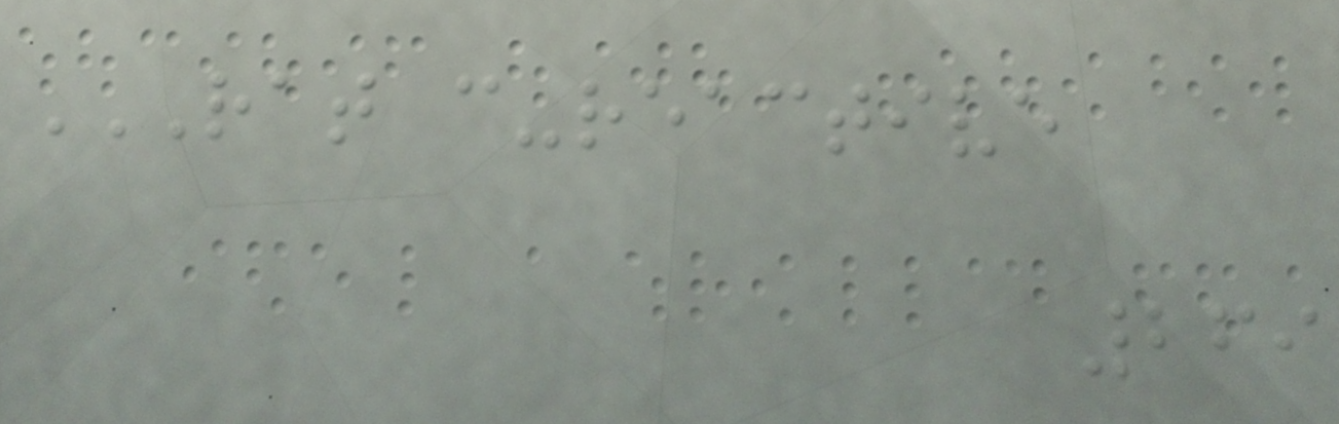RAT C-REACTIVE
269
